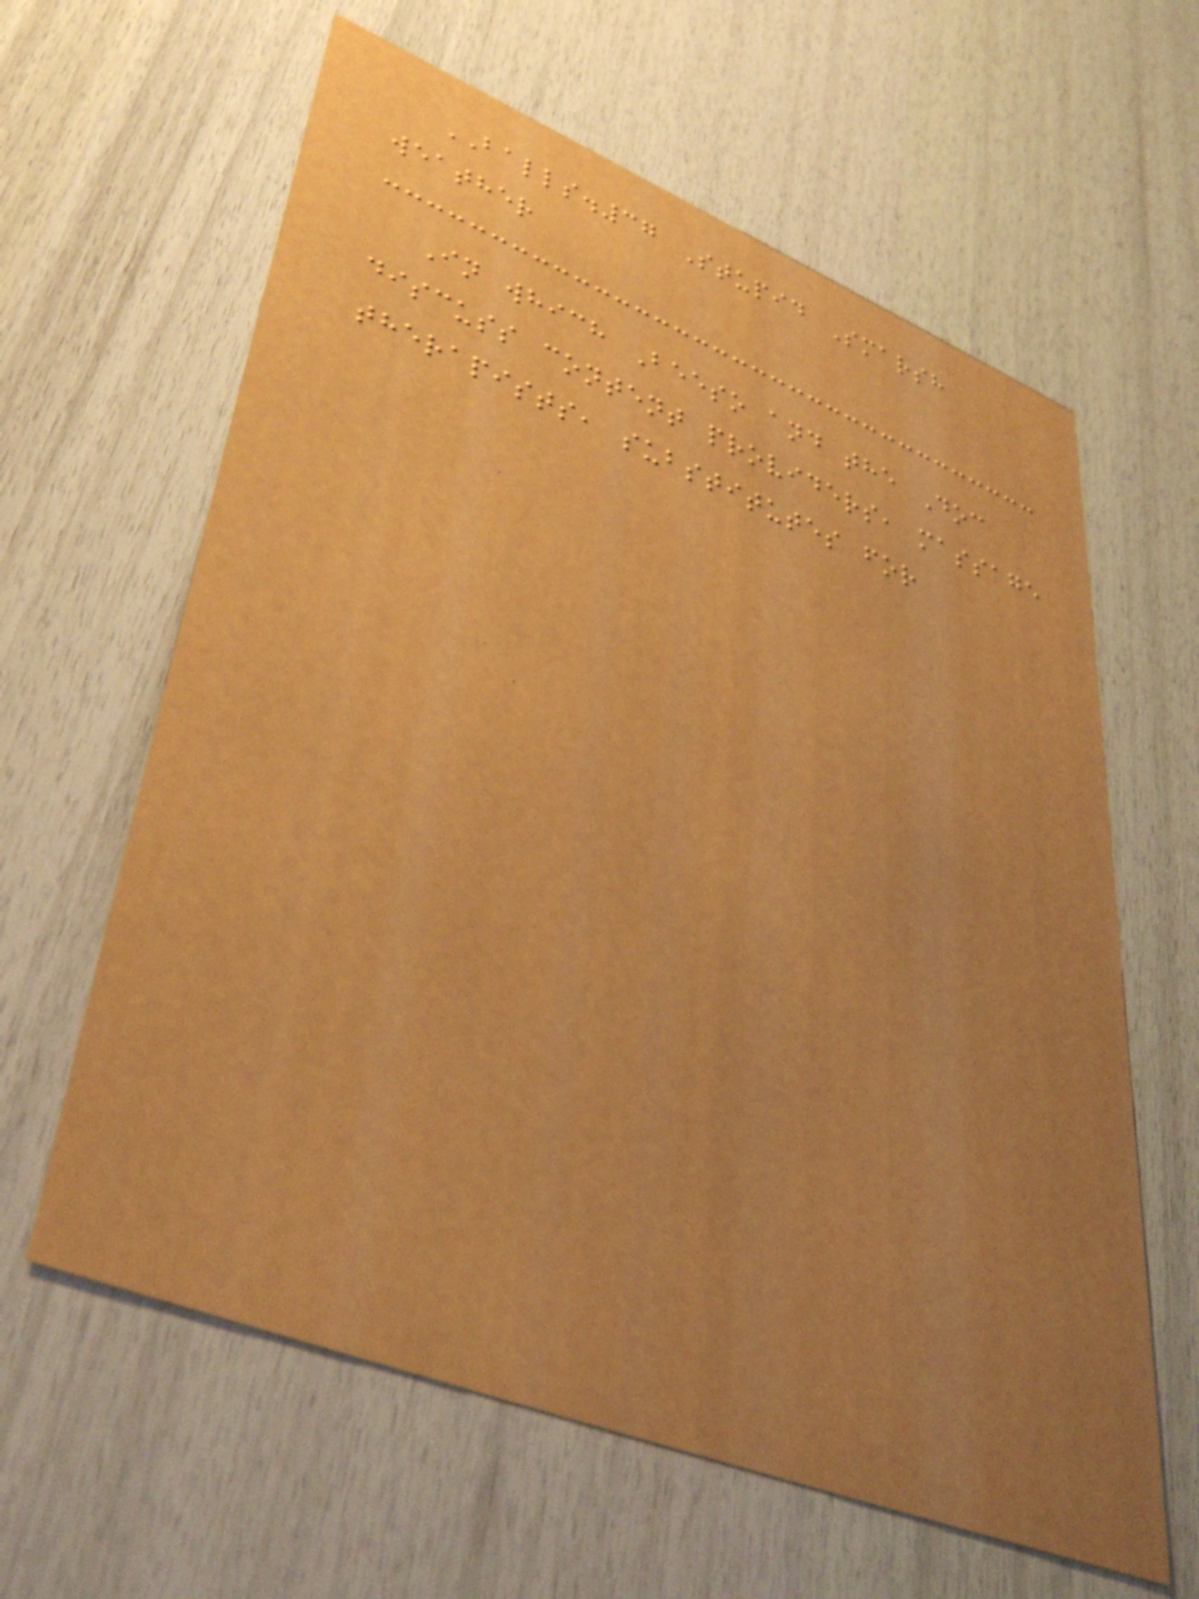BALLS.37 Stupid Smarsh
weather
In which Beeso and the Doc
discuss content providers, massage
therapists, substitutes for
